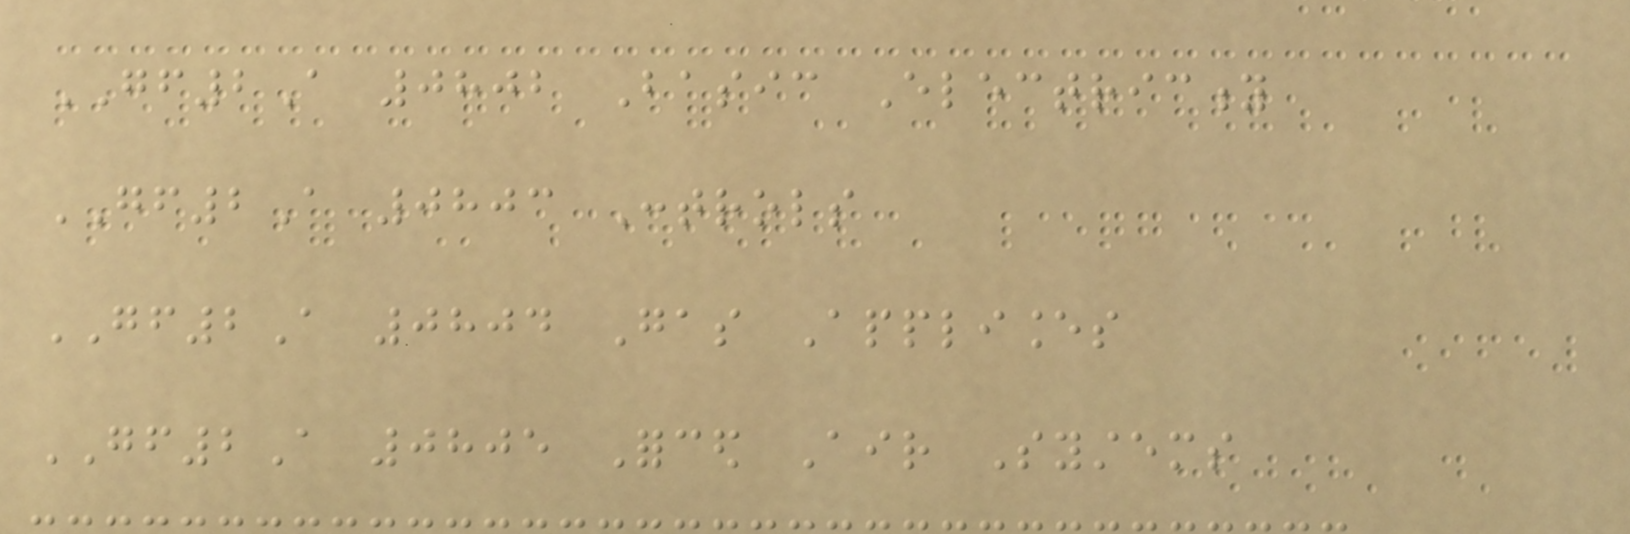GF2A 0802 Basic Electricity
GF2A 0803 Controls
GF2A 0804 Gas Appliances
GF2A 0805 Forced Air Systems
